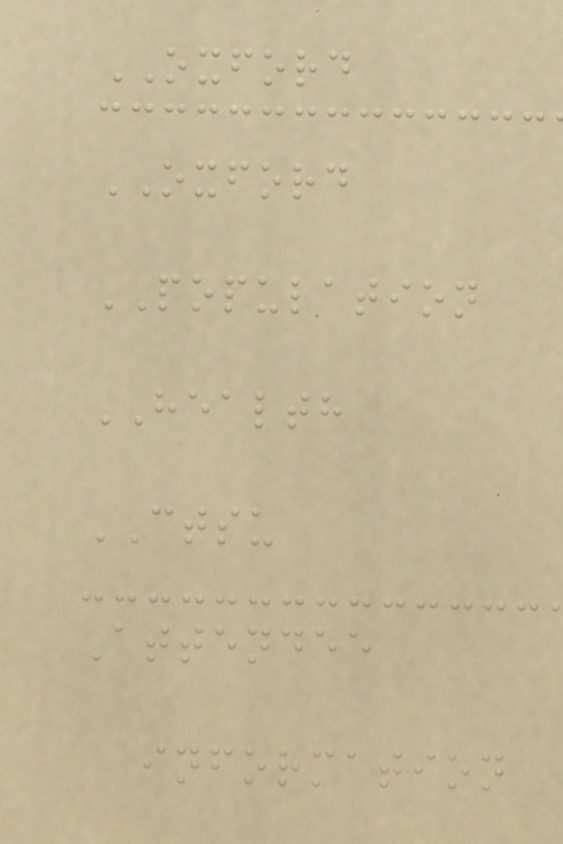OXFORD
OXFORD
POPULATION
HEALTH
CTSU
Attendee
information
